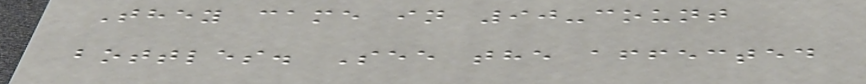They came in 90-count
bottles. See the affected
